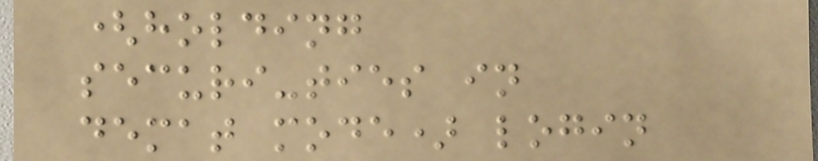(holding
securi-ties in
demat mode) login
